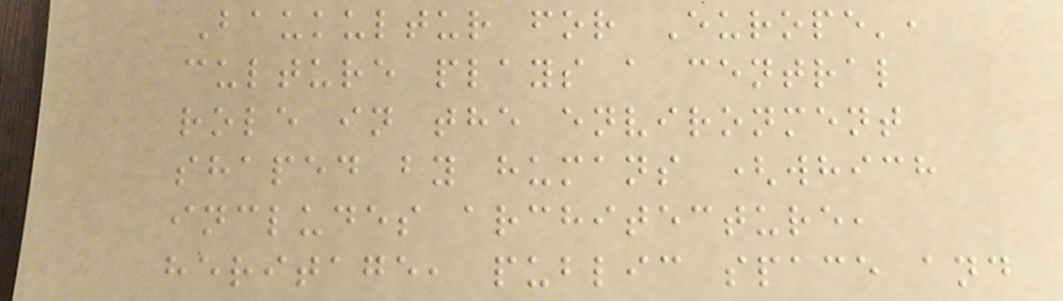Baukultur for Europe',
culture plays a central
role in the environment
shaped by humans (which
includes architecture,
heritage, public space and
